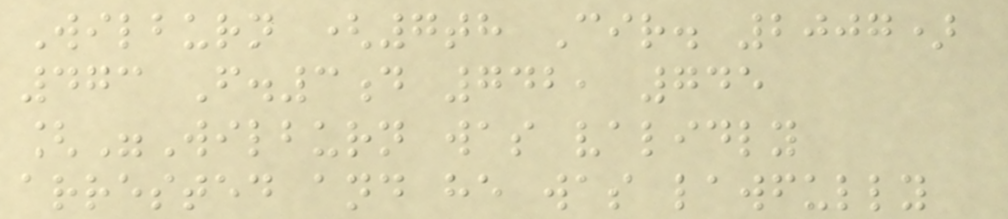Wilburn (7th Cir. 2007)
473 F.3d 742, 745
["Wilburn was validly
arrested and he was lawfully
